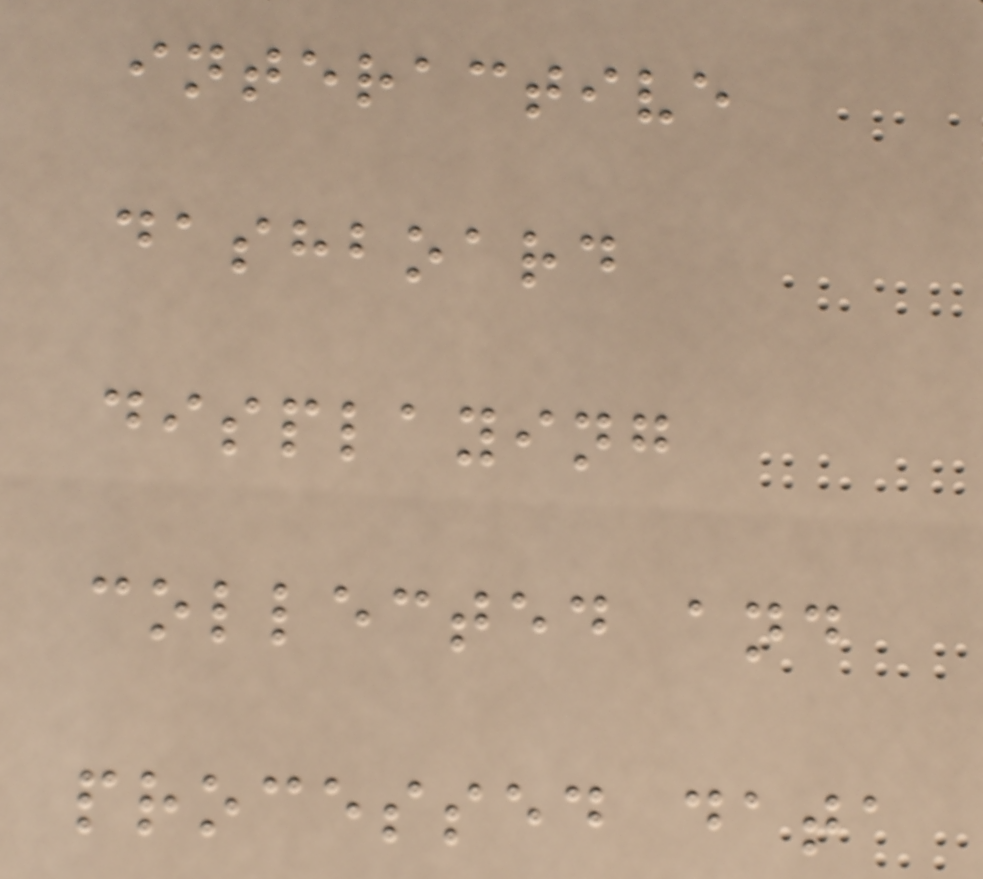interactive
dashboard
displaying
collected and
processed data
